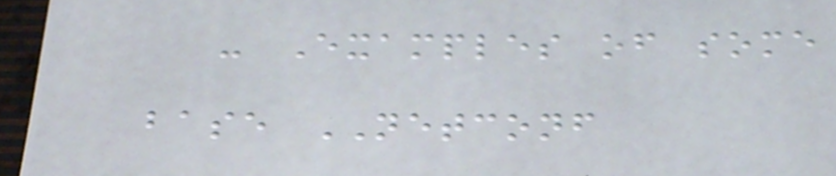- Examples of some
base NETCONF
